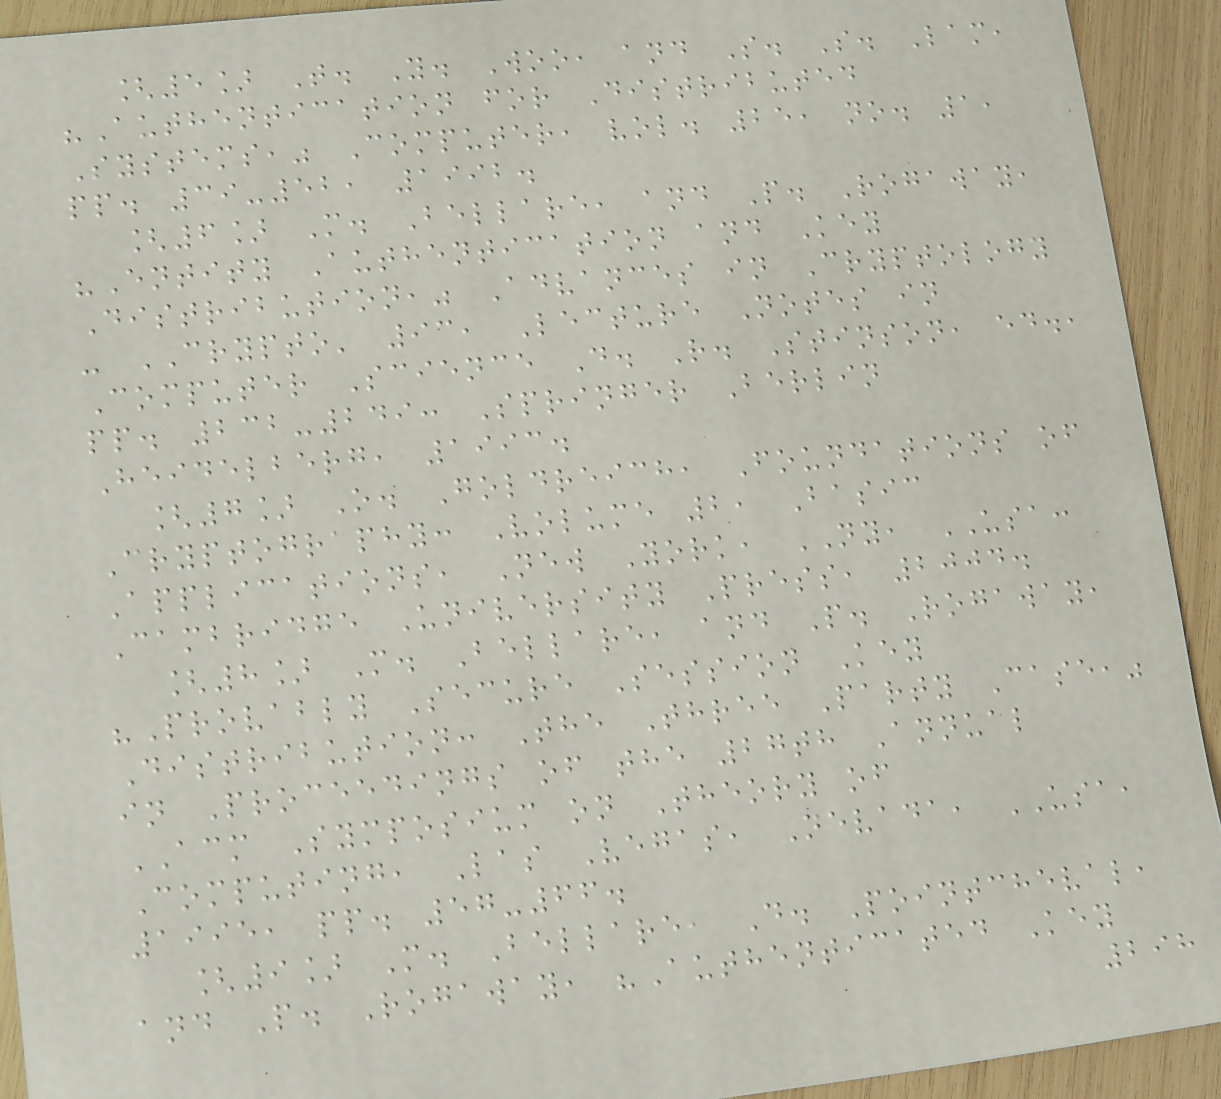[5] T. Y. Woo, and S. S. Lam,
"Authentication for Distributed
Systems," Computer, vol. 25, no. 1,
pp. 39-52, 1992.
[6] M. Bellare, and P. Rogaway,
"Entity Authentication and Key
Distribution," Advances in Cryptology
- CRYPTO' 93, Lecture Notes in
Computer Science D. R. Stinson, ed.,
pp. 232-249: Springer Berlin
Heidelberg, 1993.
[7] O. Goldreich, Foundations of
Cryptography: Volume 2, Basic
Applications, New York, NY, USA:
Cambridge University Press, 2004.
[8] M. Bellare, and P. Rogaway,
"Provably Secure Session Key
Distribution: The Three Party Case,"
in Proceedings of the 27th Annual
ACM Symposium on Theory of
Computing, Las Vegas, Nevada, USA,
1995, pp. 57-66.
[9] M. Bellare, D. Pointcheval,
and P. Rogaway, "Authenticated Key
298
